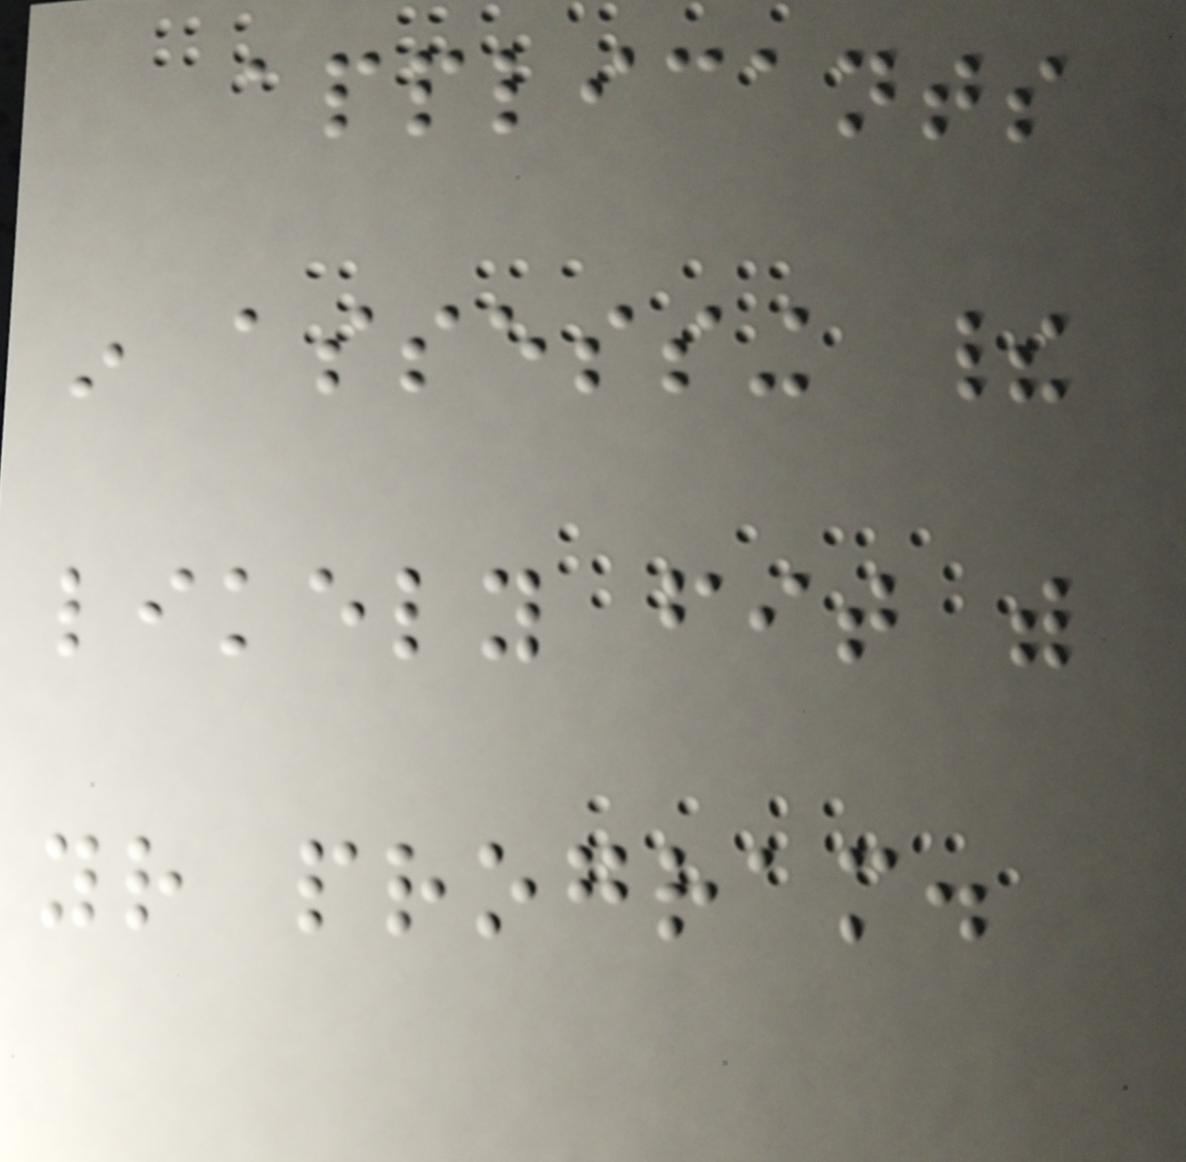applicants
in assessing their
likely fit with
your program.
